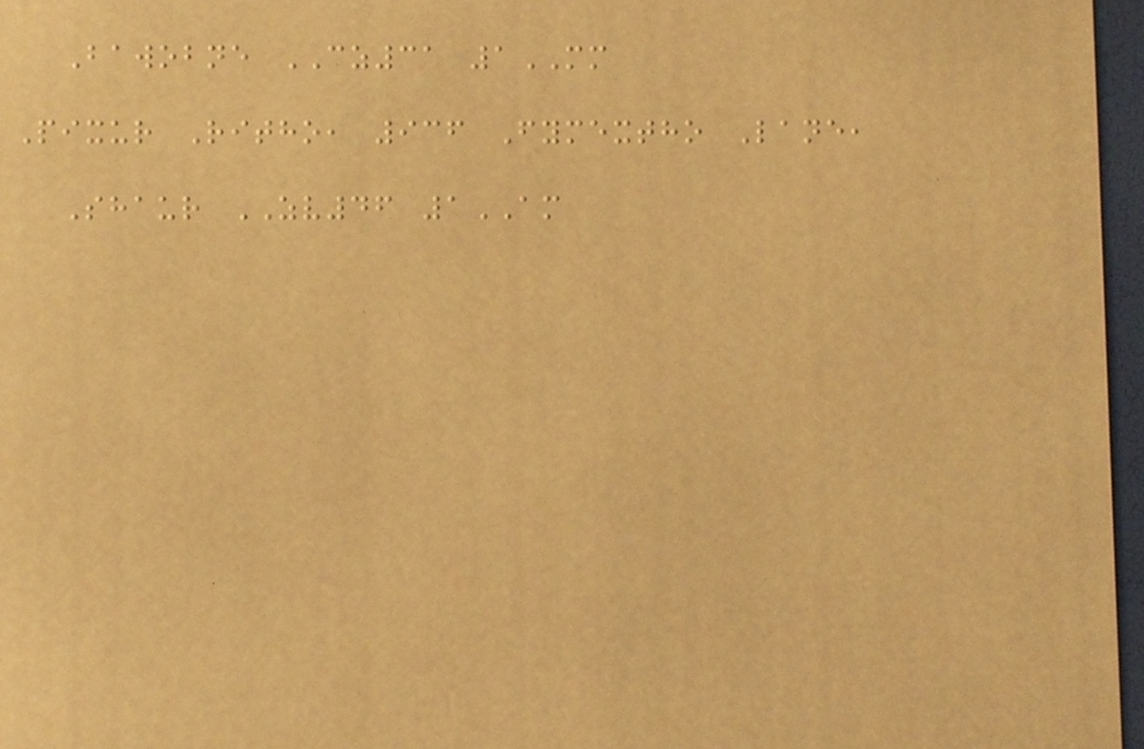Bawobne CZ31 1MM
Pixur Ritho, 936 Fymextho Lane,
Shaur ZV46 1AM
